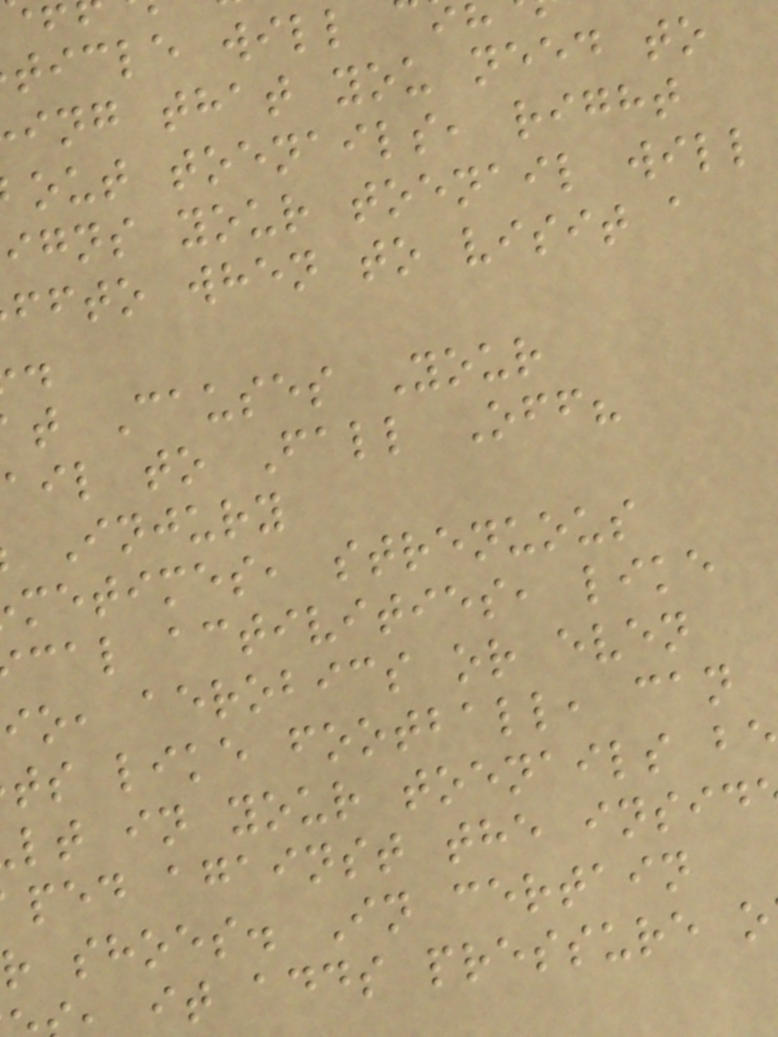ticle will
ing that you need to
out toenails, right
igns your toenail will
ffto when to visit a
t Causes Your
ail to Fall Off?
Injury
metimes, strenuous
cal activities, like
io, aerobics or even
ts like football, can
lt in your toenails b
ped against the insid
r shoes. In certain
it adds pressure o
